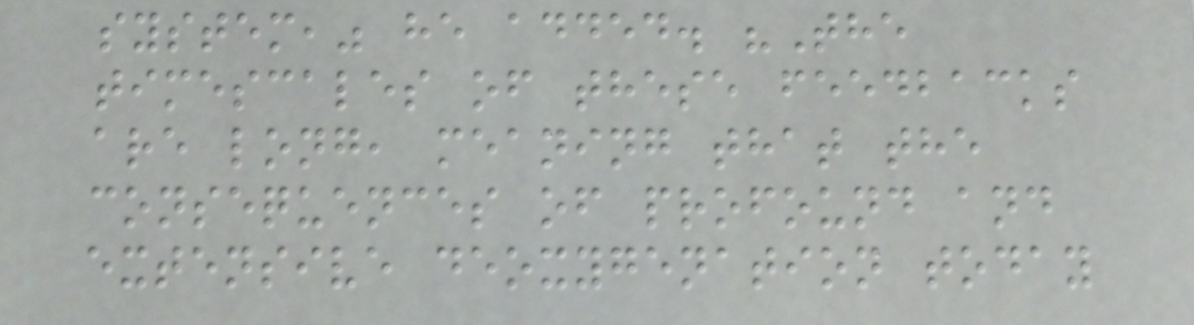system," he added. "The
timescales of these feedbacks
are long, meaning that the
consequences of profound and
extensive deoxygenation today
